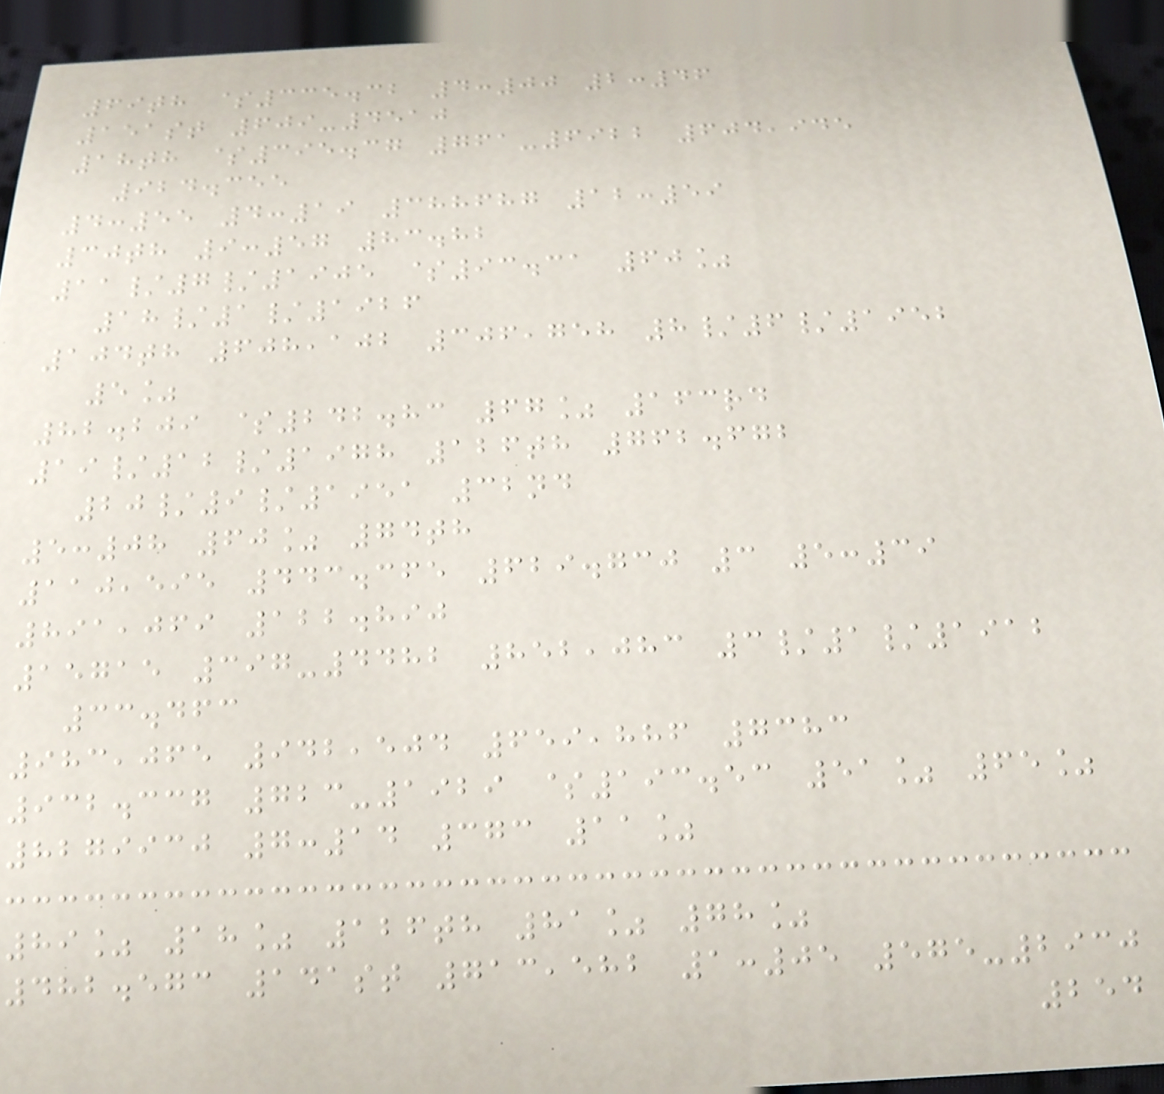69th $335.32 4:00 2:46
151st 609-4510
18th $395.37 761-6922 604,945
924.355
4:55 4:19 388687 12:59
30th 9:57 83.82
11/7/1905 $93.31 60%
18/1/1926
104th 608,102 306,758 8/6/1952
5%
82.209 $242.83 67% 163rd
19/12/1978 126th 762.672
20/9/1951 32nd
5:08 60% 74th
110,595 443.365 629.730 3 5:39
891,069 122.890
15715 397-4482 852,083 3/1/1912
33.463
983,065 942,504 659,886 7383
932.337 723-1929 $193.53 51% 65%
8279930 7:14 373 11%
89% 18% 126th 81% 78%
482.573 141st 713,582 1:05 575-2930
254
